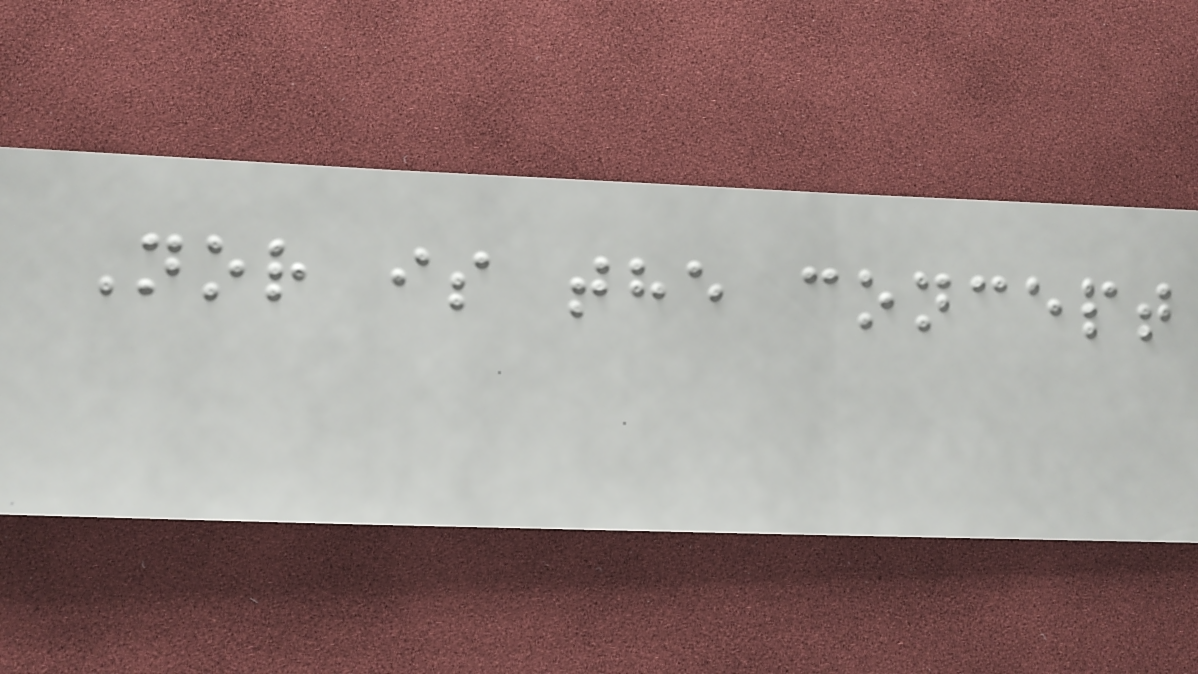Nor is the concept
